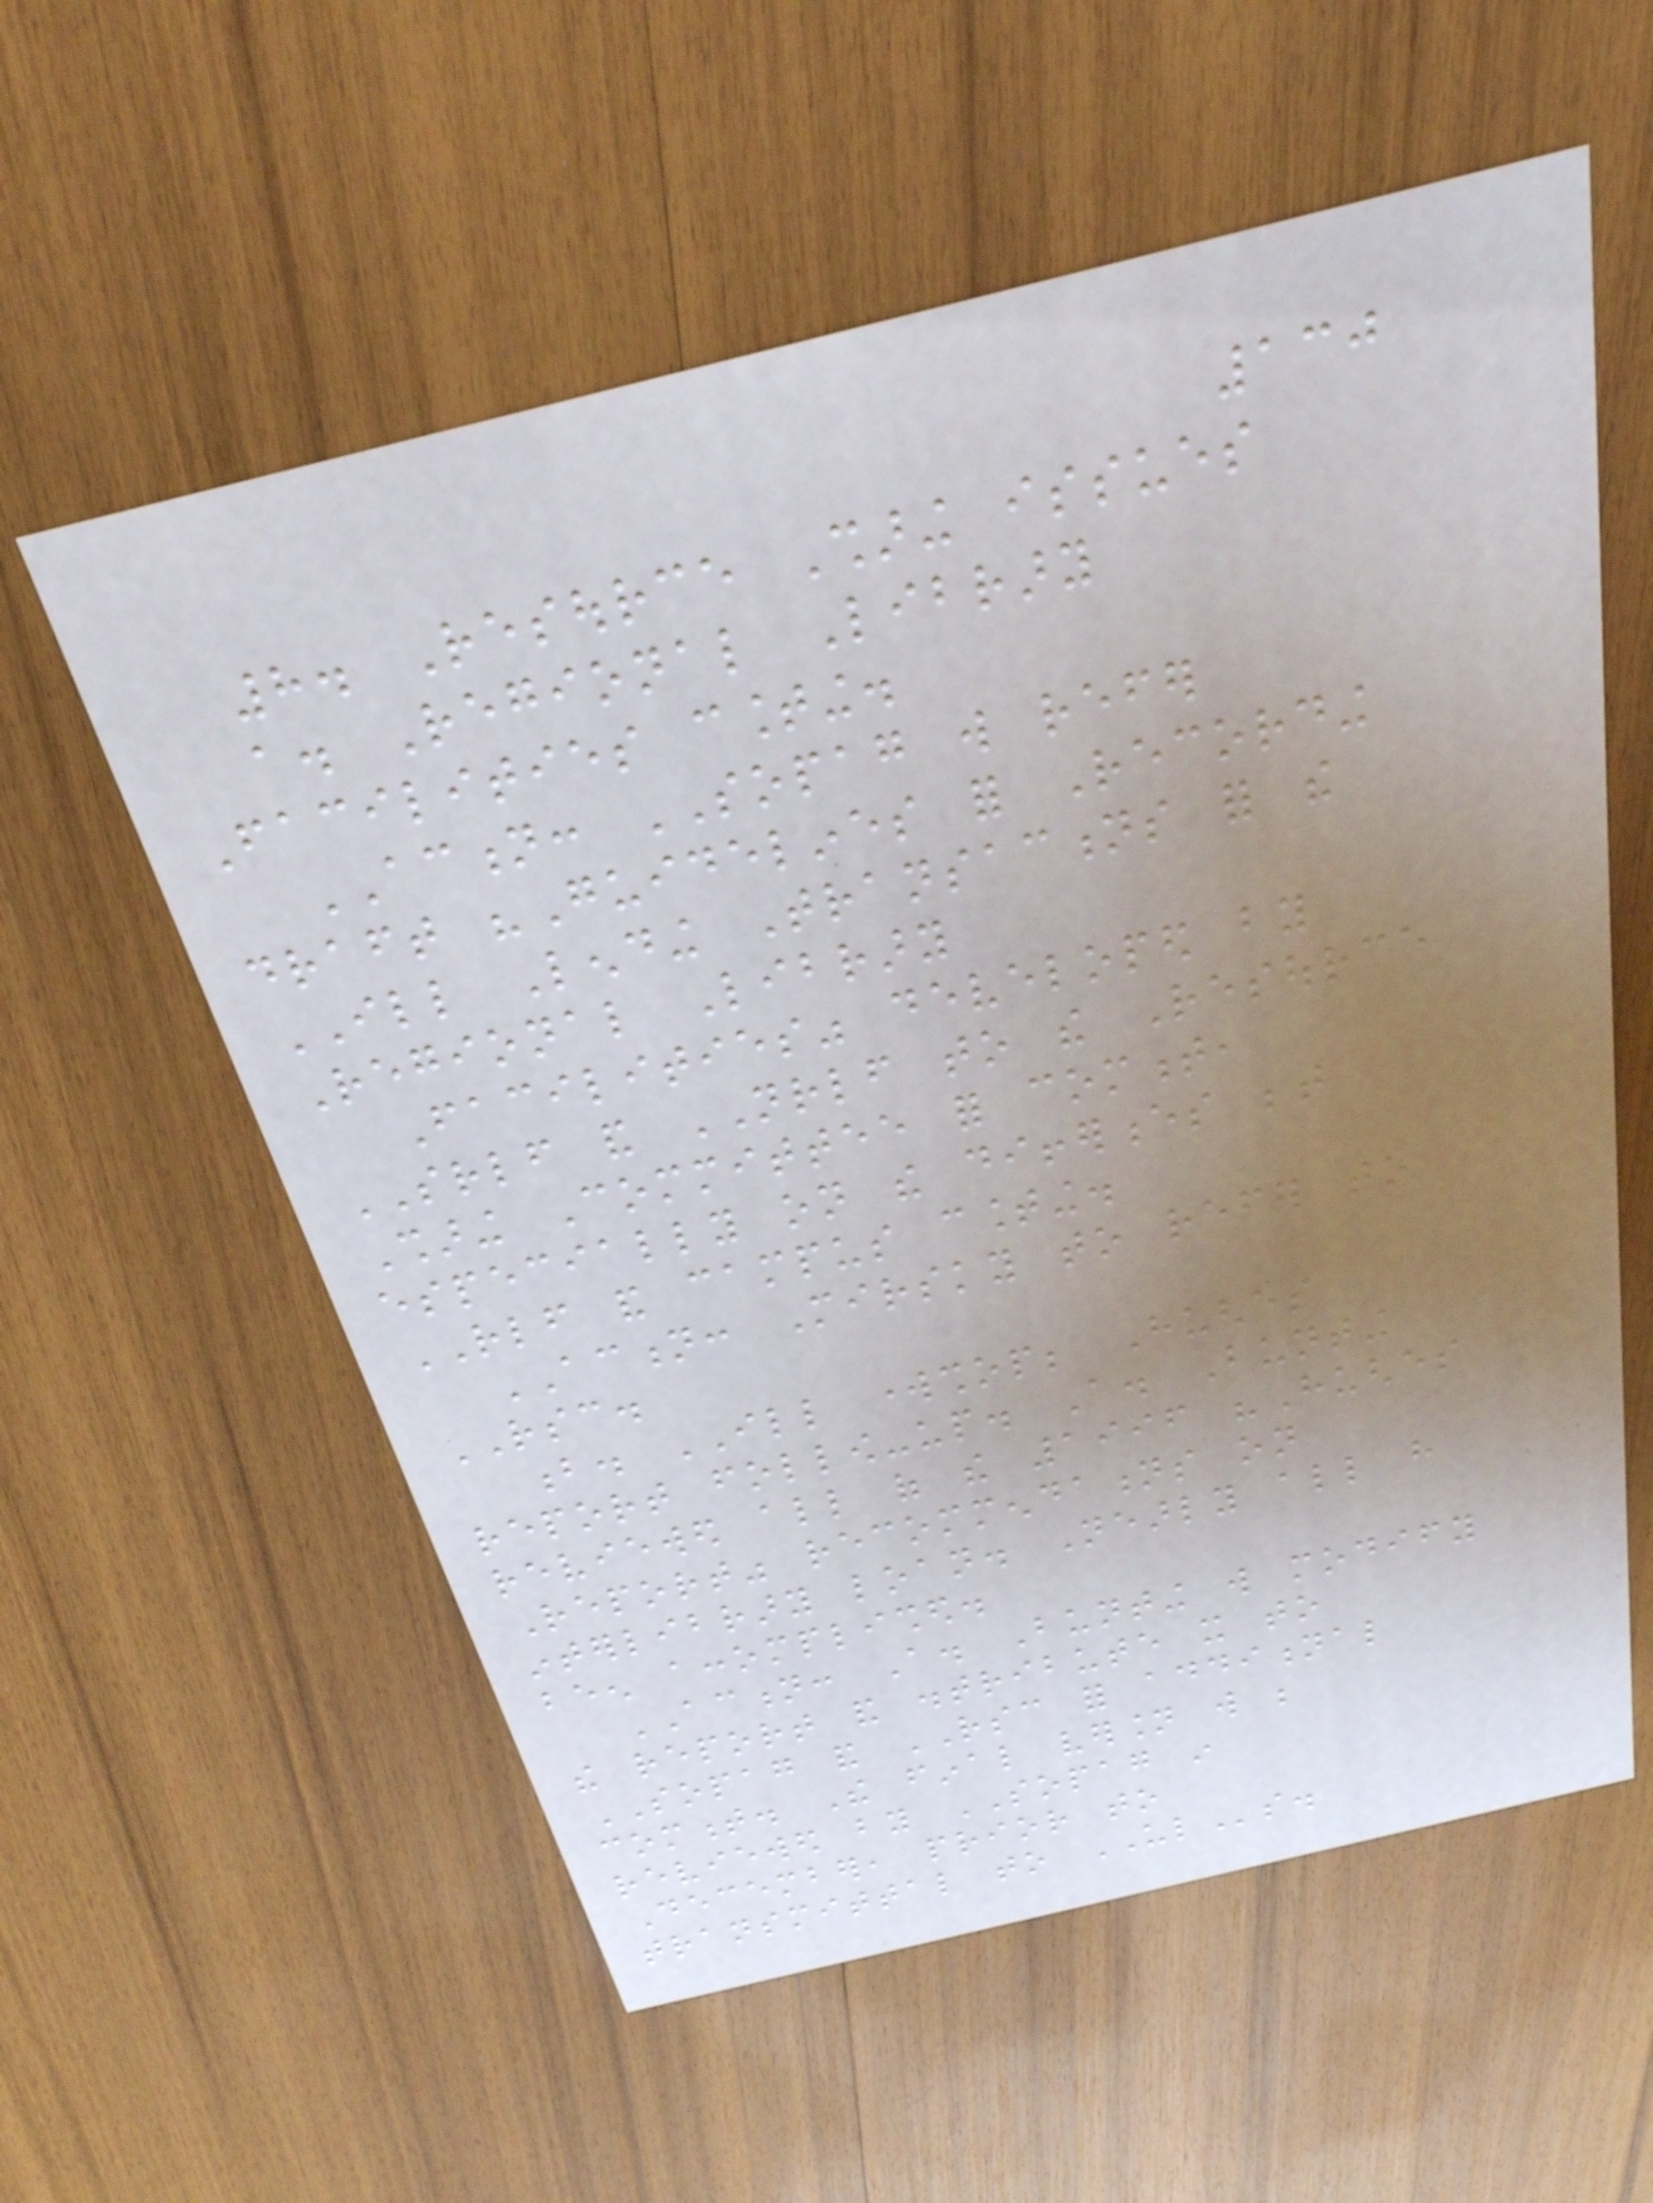130
8. Resource Sharing issues
a. Regional Library
Facilities counting.
ACTION: SOPAG will refer
draft "Guidelines for Recording
ILL Lending Transactions for the
Regional Library
Facilities" developed by
SRLF and NRLF to the Resource
Sharing Committee for comment,
especially on the differences between
RLF and campus counting.
ACTION: Mirsky to refer to
RSC.
b. ILL workshop; Hughes
report follow-up. A. Bunting
reviewed all of the 1996 "Hughes
Report" recommendations on
interlibrary loan. Nearly all have
been accomplished.
ACTION: A. Bunting will modify
the report and distribute it to
SOPAG and RSC for additional
comment. The final version will be
reviewed by SOPAG in
December, prior to
transmittal to ULs.
